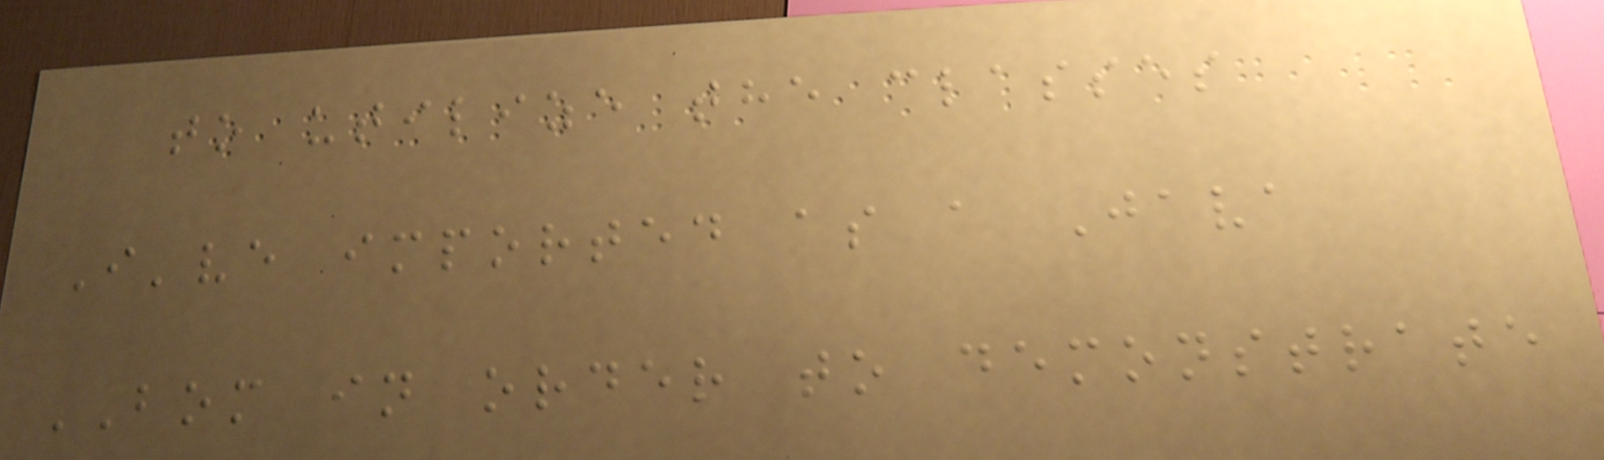to utilize the classes
I've imported as a Java
BOM in order to demonstrate
